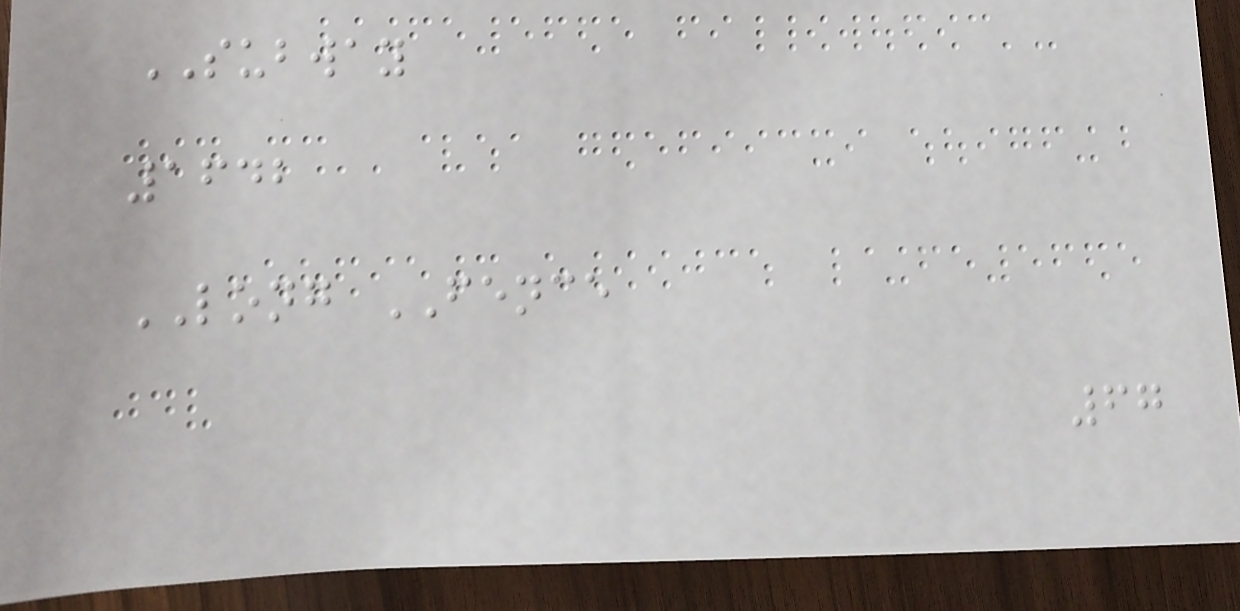SUBWAY
1642
LONG FENCE
67
